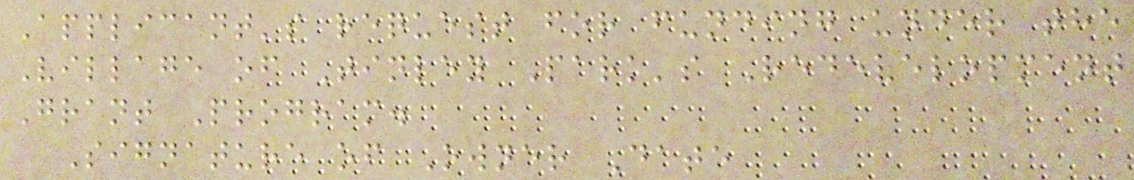Applicant's request for funding under the
Village of Tinley Park's Redevelopment
Grant Program.
Signature of Owner Date
